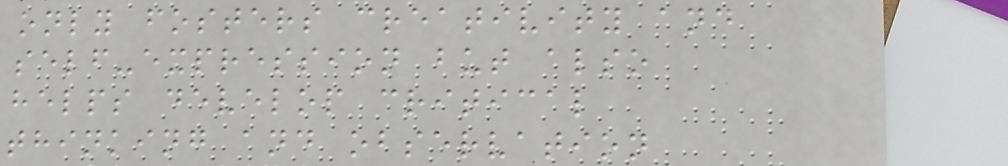only fosters creativity and
self-expression but also
helps develop critical
thinking and observation
